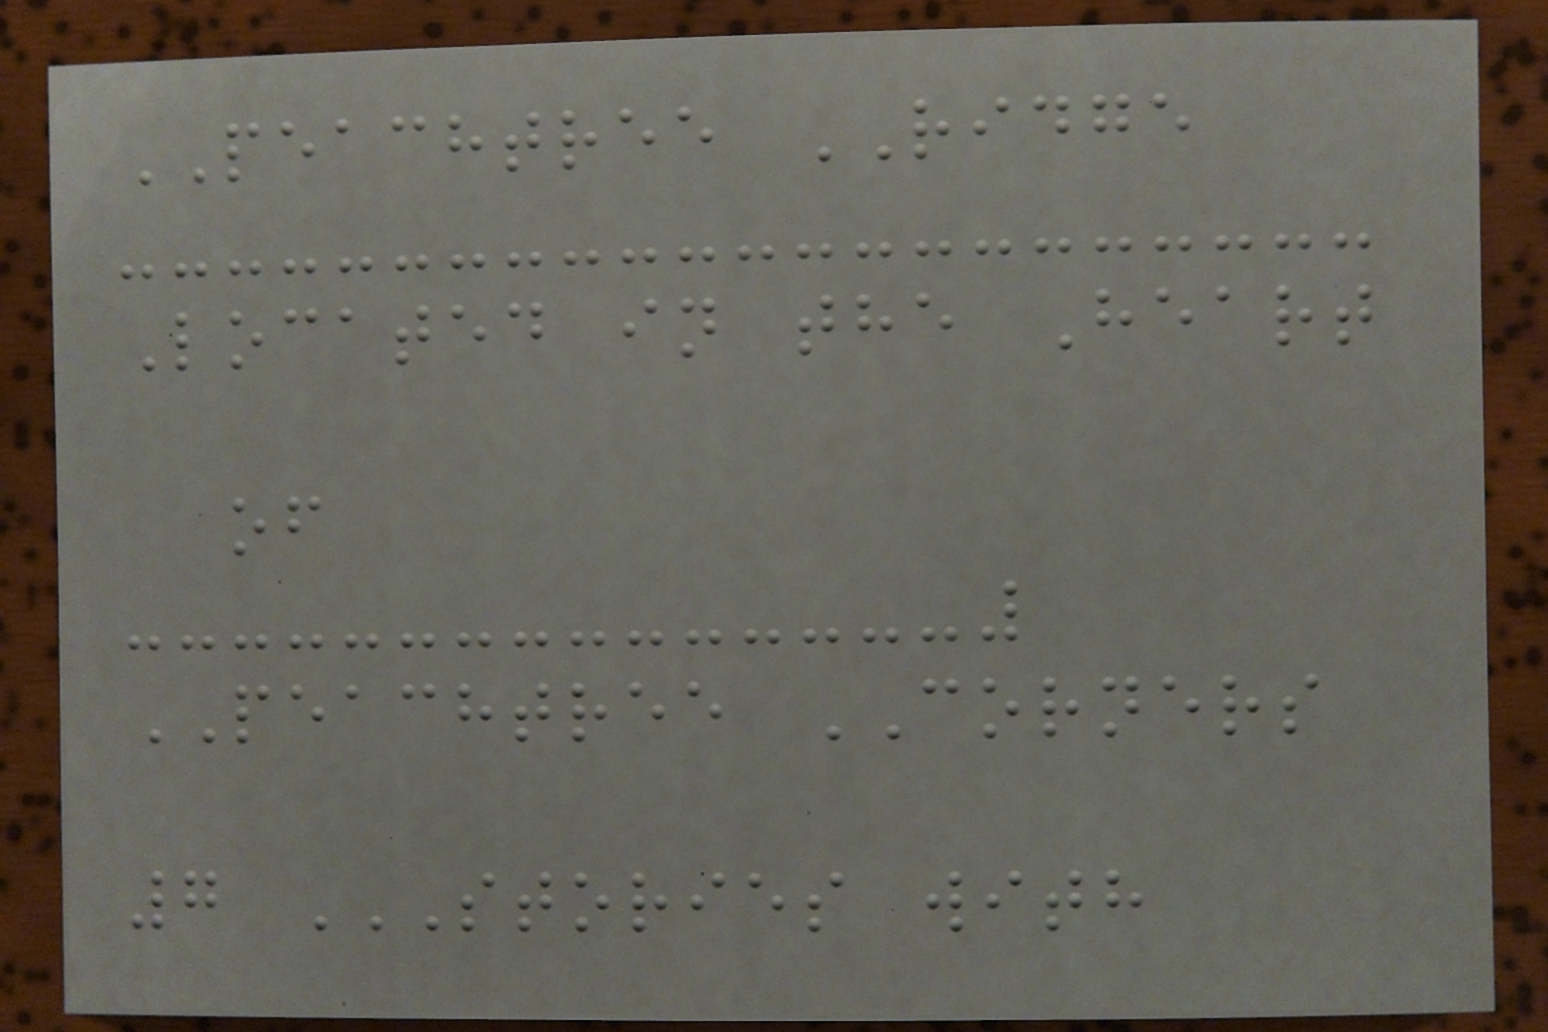PEACHTREE RIDGE
Located in the Heart
of
PEACHTREE CORNERS
7 STORIES WITH
